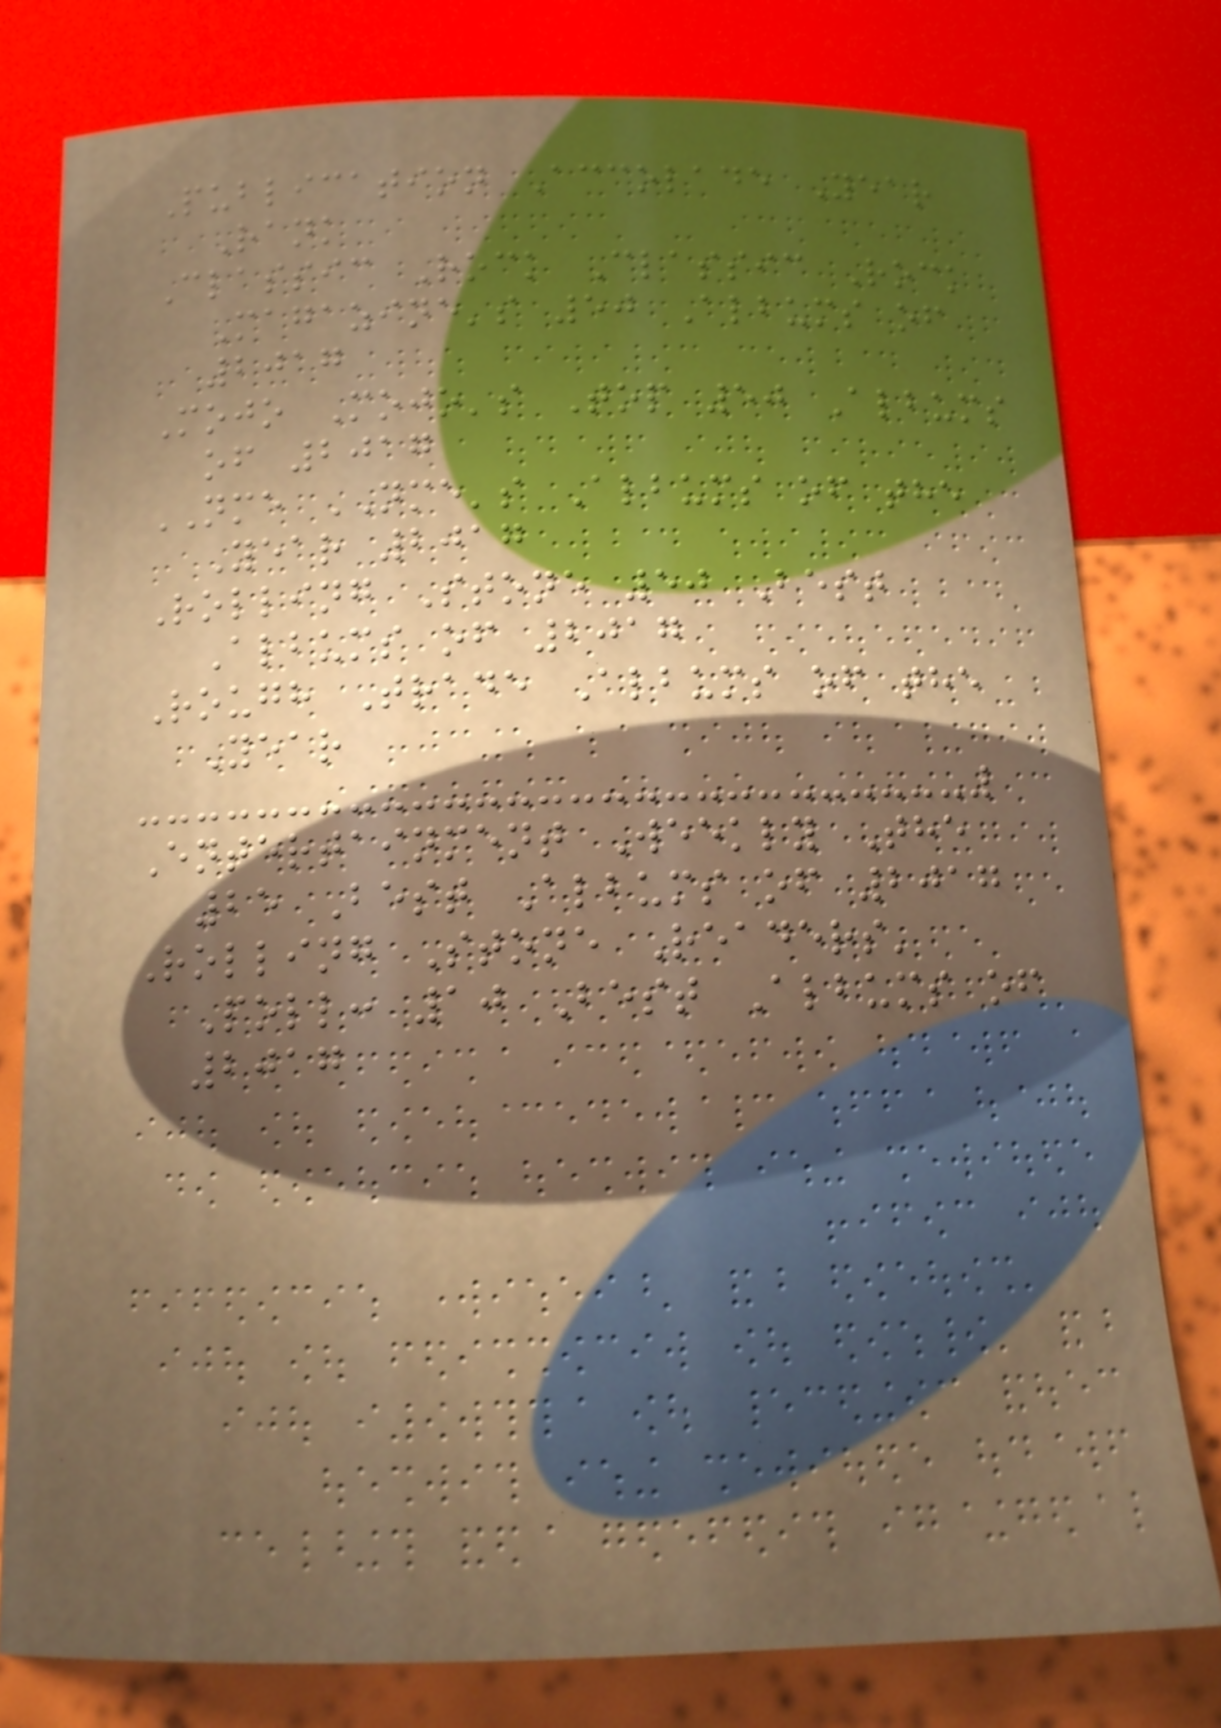Publication Accolade Year
Rank
Classic Rock Classic Rock
Magazine's 50 Albums of
2017
Mojo Mojo's Top 50 Albums
of 2017
NME NME's Albums of the
Year 2017
Rolling Stone 50 Best
Albums of 2017
Rough Trade Albums of the
Year
Entertainment Weekly The
25 Best Albums of 2017
Rolling Stone Readers'
Poll: 10 Best Albums of
2017
